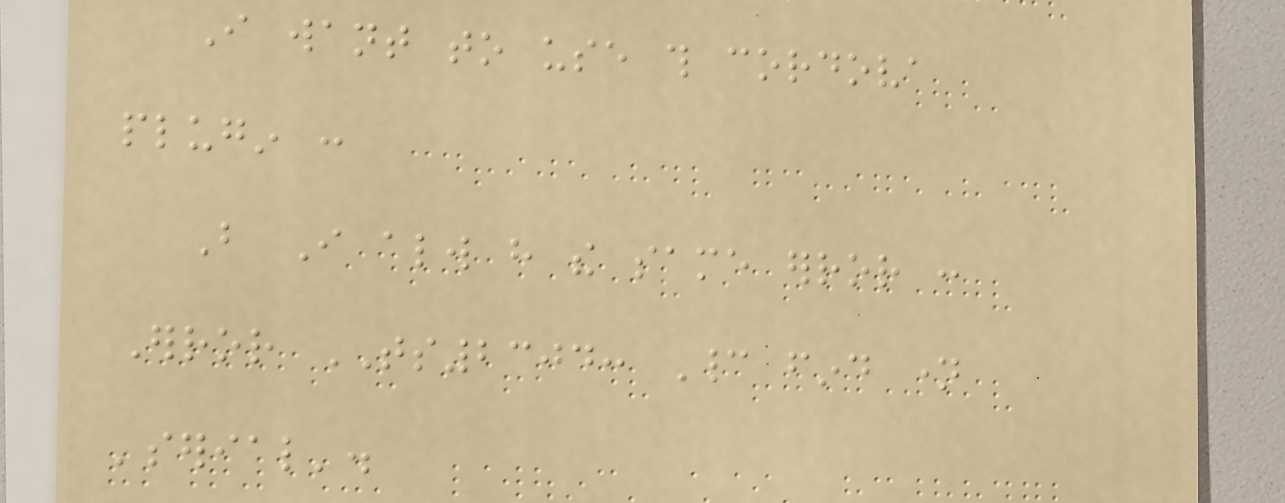I want to use this cordova
plugin :
But I always have the same error :
Error TS2304: Cannot find name
'serial'.
